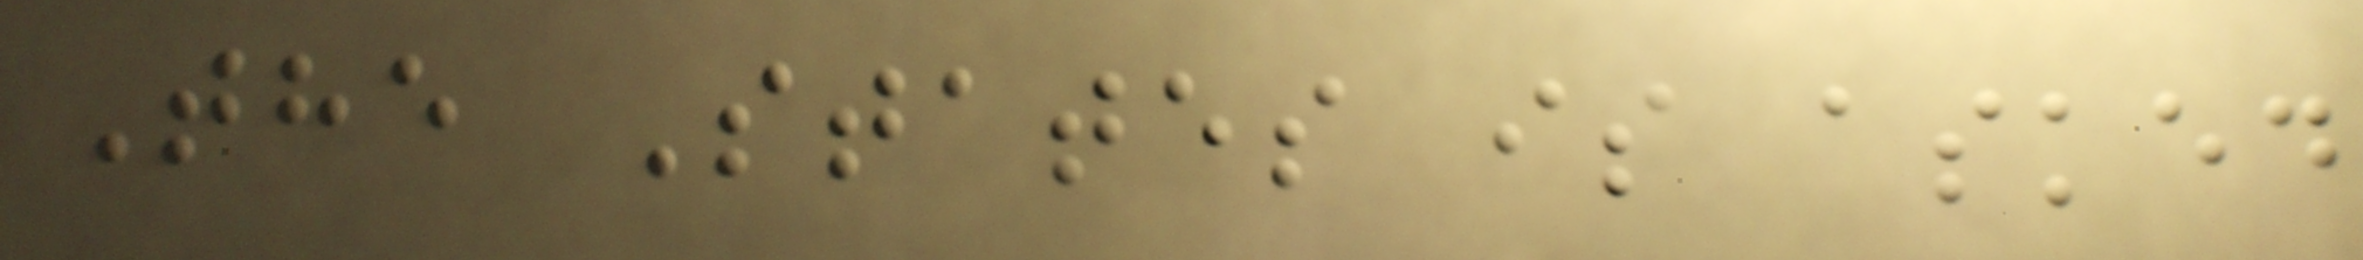The States is asked
